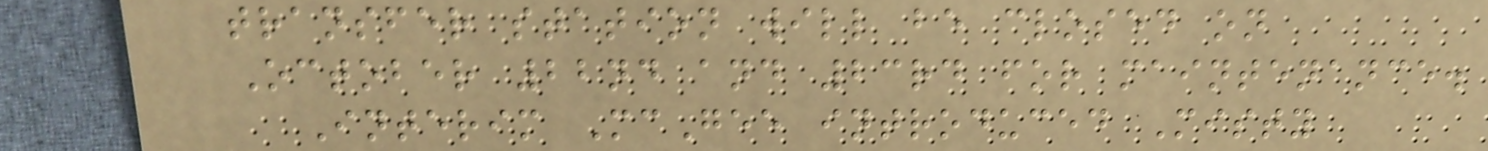transfer station will be closed on
October 22nd and 23rd for maintenance.
Interim McGee introduced Misty
